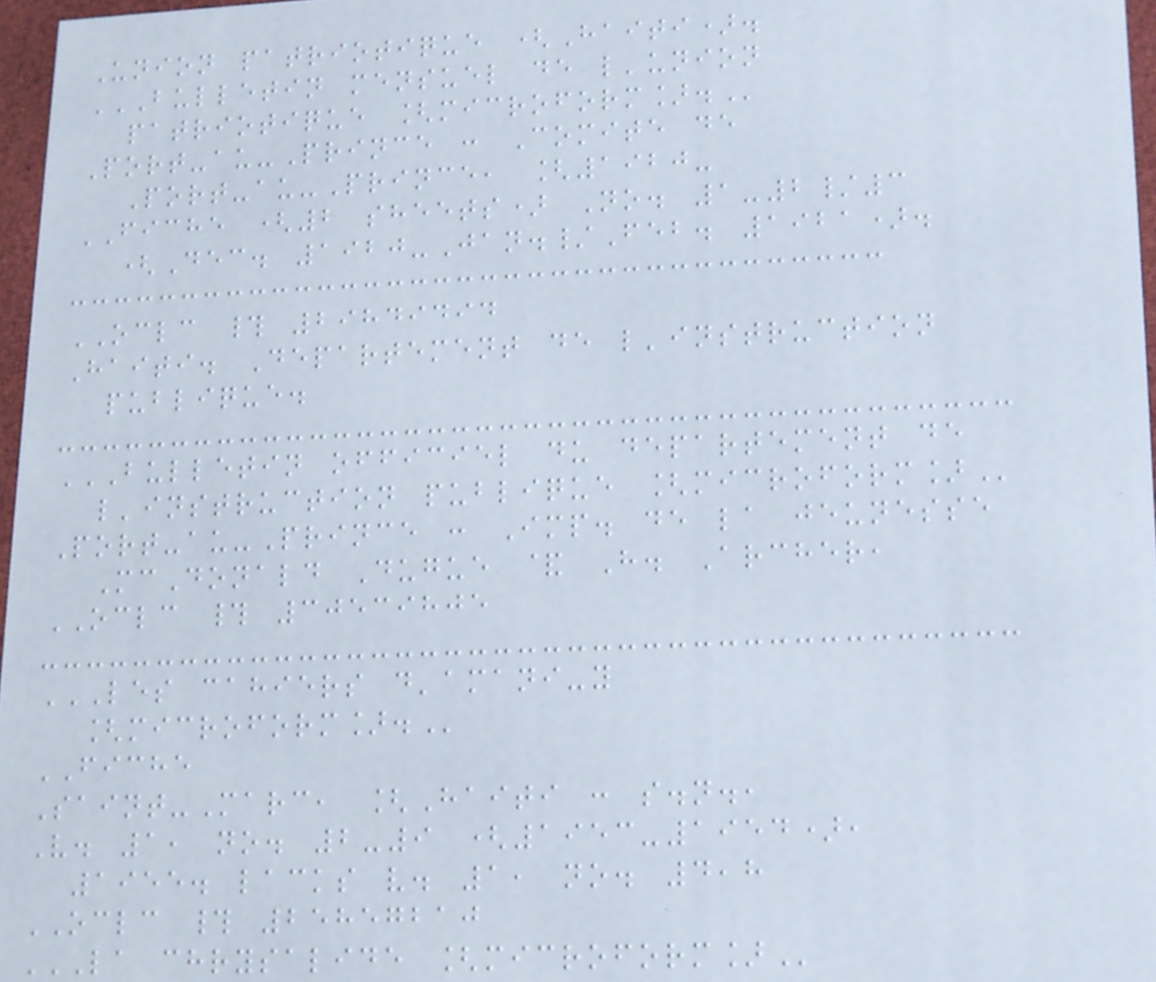Union patriotique (Haiti).
BULLETIN MENSUEL DE L'UNION
PATRIOTIQUE [MICROFORM].
Port-au-Prince : Comite de
Port-au-Prince, [1920-
FICHE (2 sheets) No. 1-2/3
(Dec. 1920-Jan./Feb. 1921).
OCLC # 29849494
Haiti. Departement de l'instruction
publique.
BULLETIN OFFICIEL DU DEPARTEMENT DE
L'INSTRUCTION PUBLIQUE [MICROFORM]
Port-au-Prince : Imp. de la jeunesse
McDonald Dugue & H. Archer,
OCLC # 30539805
LES CAHIERS D'AMANI-Y
[MICROFORM].
FICHE
Saint-Marc, [Haiti : s.n.,
V. 1, no. 2-9 (1953-1954),
1955. lacks v. 1, no. 4,8
OCLC # 25857210
LA CHRYSALIDE [MICROFORM]
